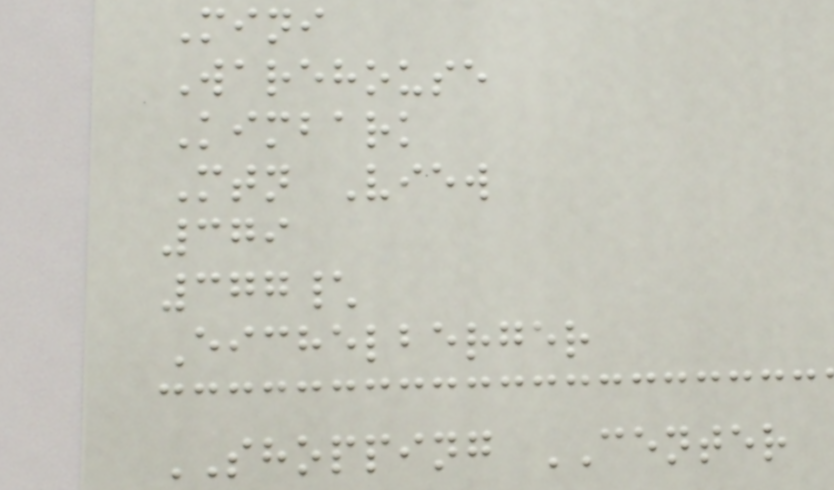Mini
Warehouse
Kimbark
Mtn View
379
377\
Eichelberger
SHOPPING CENTER
